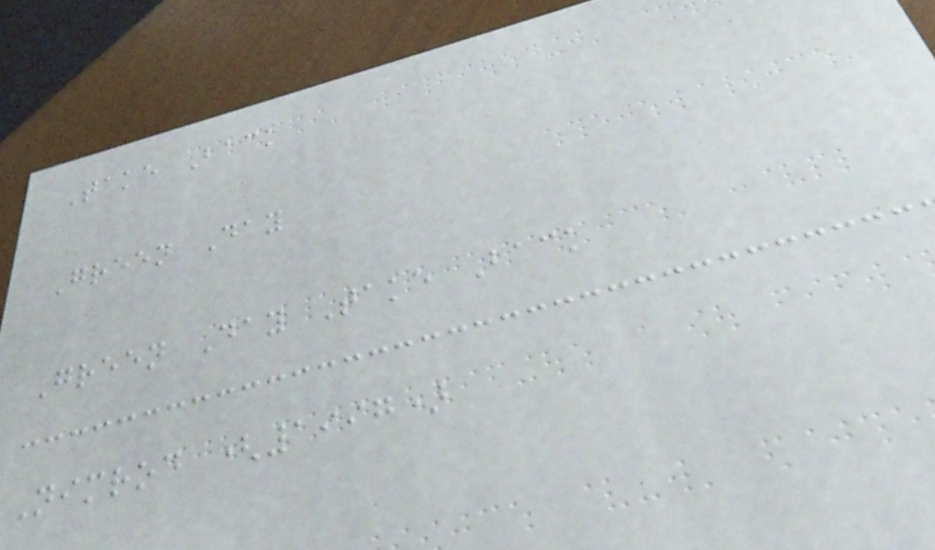Take Back
Green Day
Green Day Take Back
Nimrod (1997)
